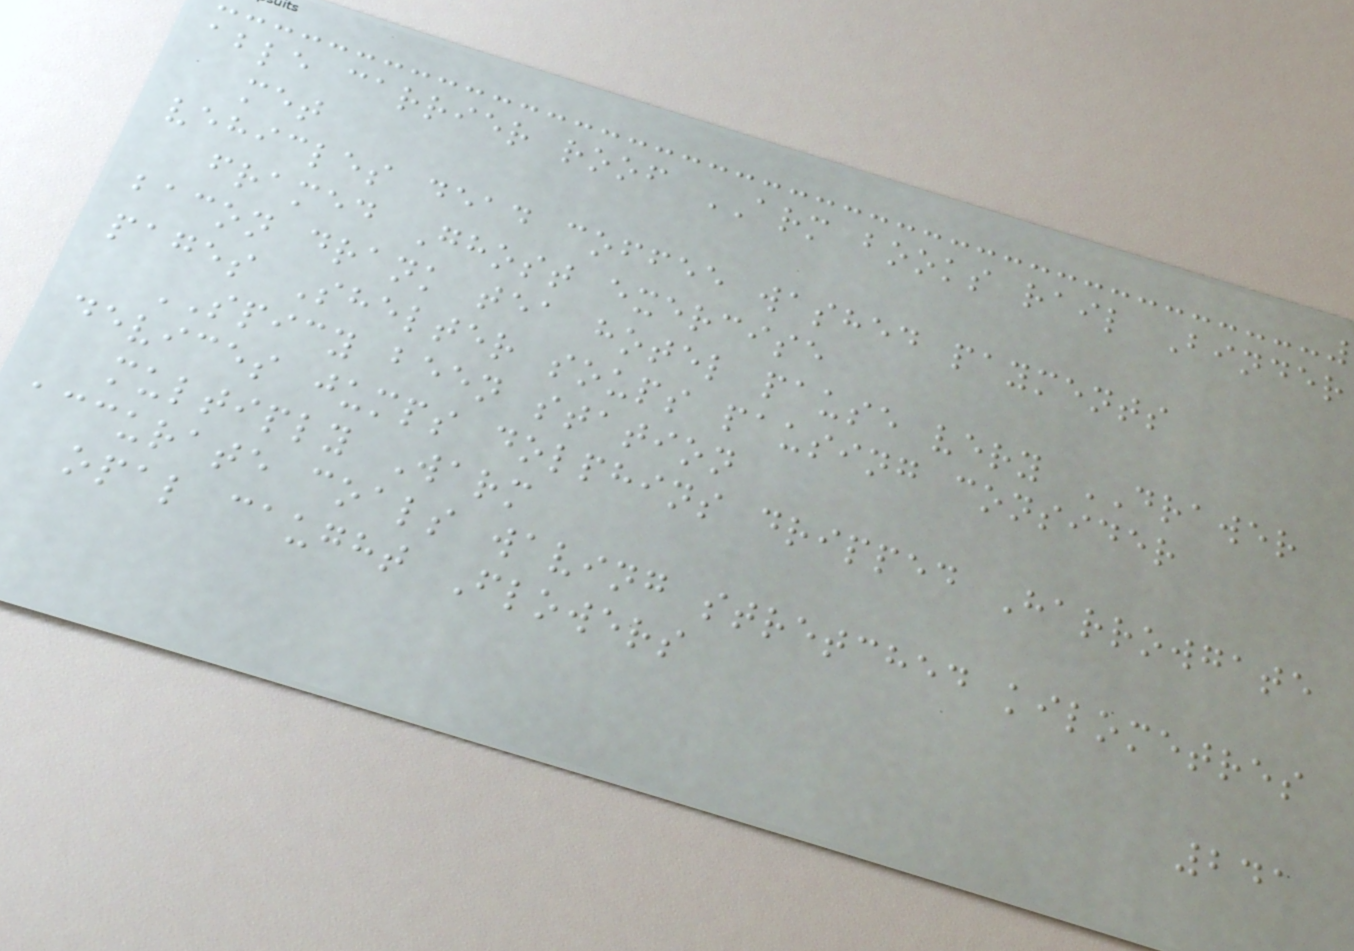able carrier roof ARM books rail Binder
met
vehicles dead coffee washed payments
framed Ghost exercise
bacon drank tea hotel pause very DRAWER
pages Shelter soups pausing consider
SPICY been station
devices jumps dolphins dripped Harrowgate
multiply Warm
accurate coals waving stretched kilometres
opal caught Flowers
241
